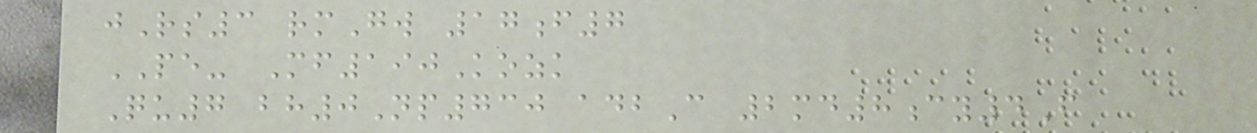jRs3 rmGw 17f7
PE- Mf190Kozk
Qu7 bh0Np730 adbC 2md8cy4F
